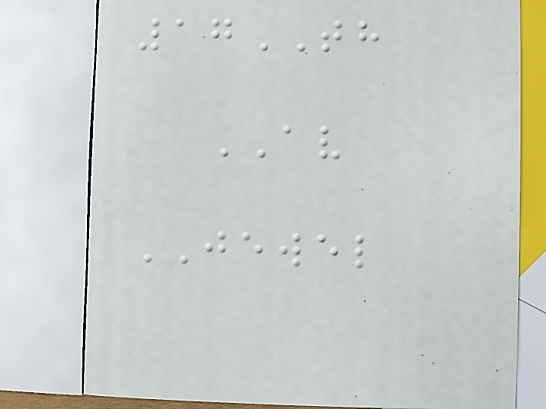17TH
AV
JEWEL
